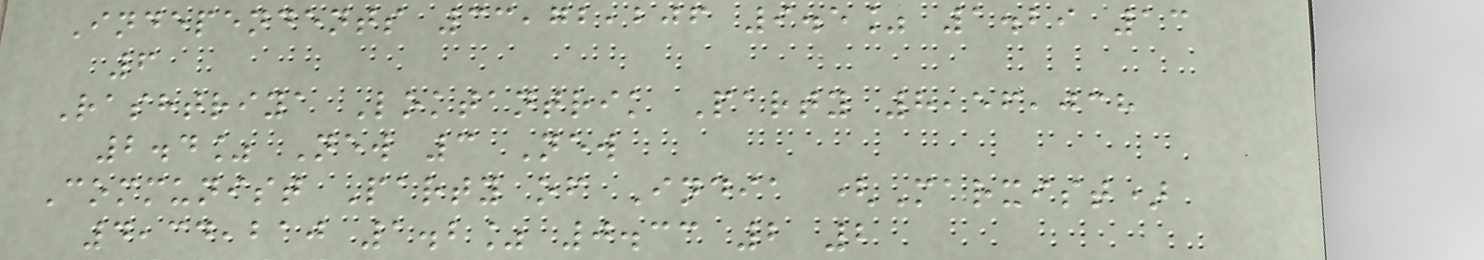Independents 33,72,206 9.5% 1.29 13
6
Rashtriya Loktantrik Party 8,56,038
2.4% New 3 New
Communist Party of India (Marxist)
4,34,210 1.2% 0.33 2 2
